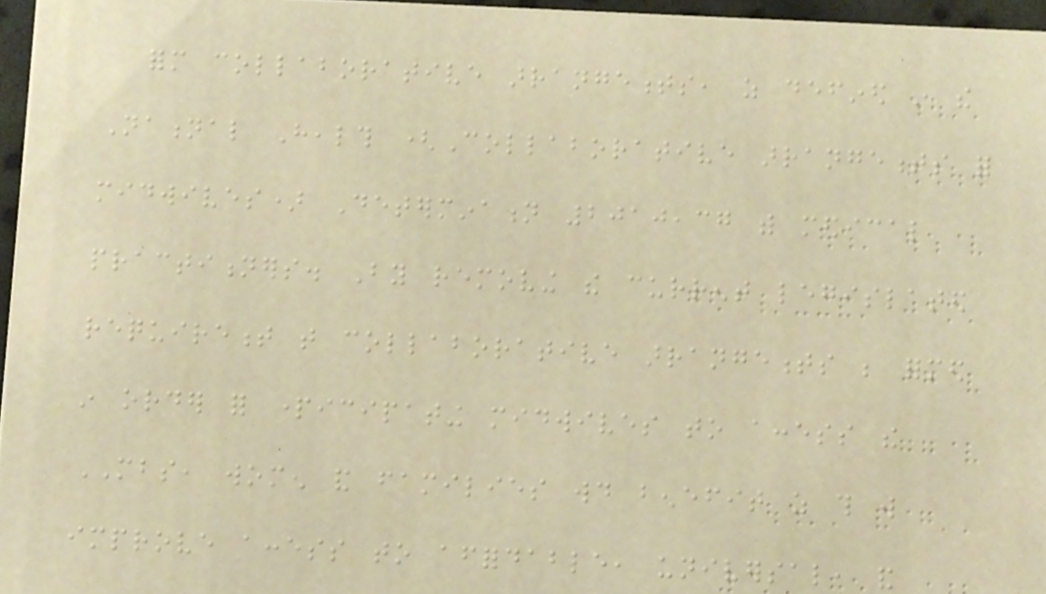form collaborative arrangements, as defined in the
National Health (Collaborative arrangements for
midwives) Determination 2010,37 with medical
practitioners. By removing the current legislated
requirement that collaborative arrangements be formed
in order for participating midwives to access the
MBS, women and families would benefit as this will
improve access to affordable, universal, and
